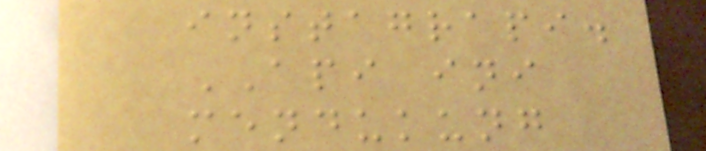instagrapi.
API ini
mendukung
